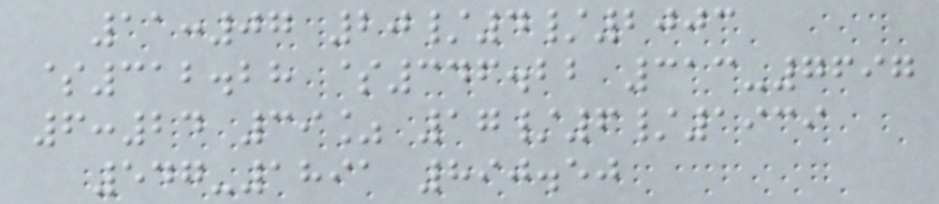11:07 20/4/2003
$312.28 $346.22 313-7697
6:24 39% 17/6/1939
547-1891 890.50
